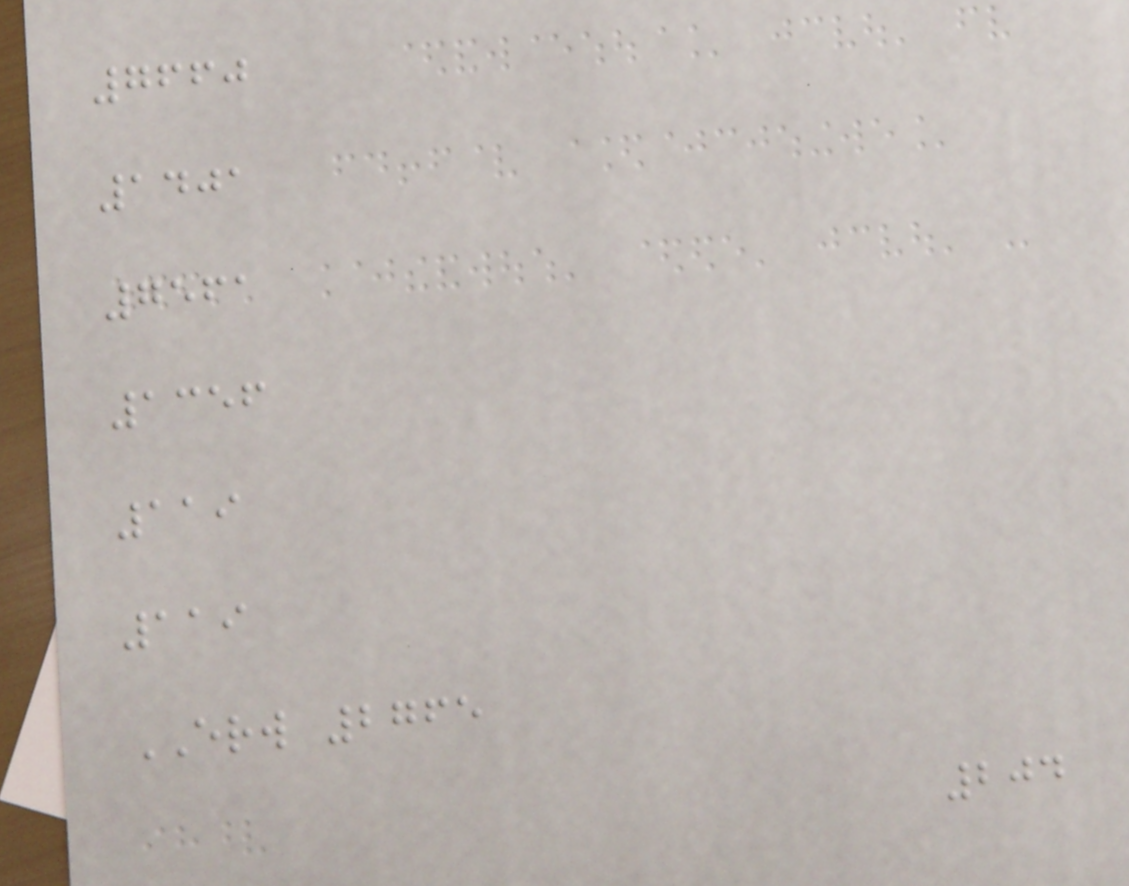7660
1401
7561
1356
119
119
ERW 2765
204
